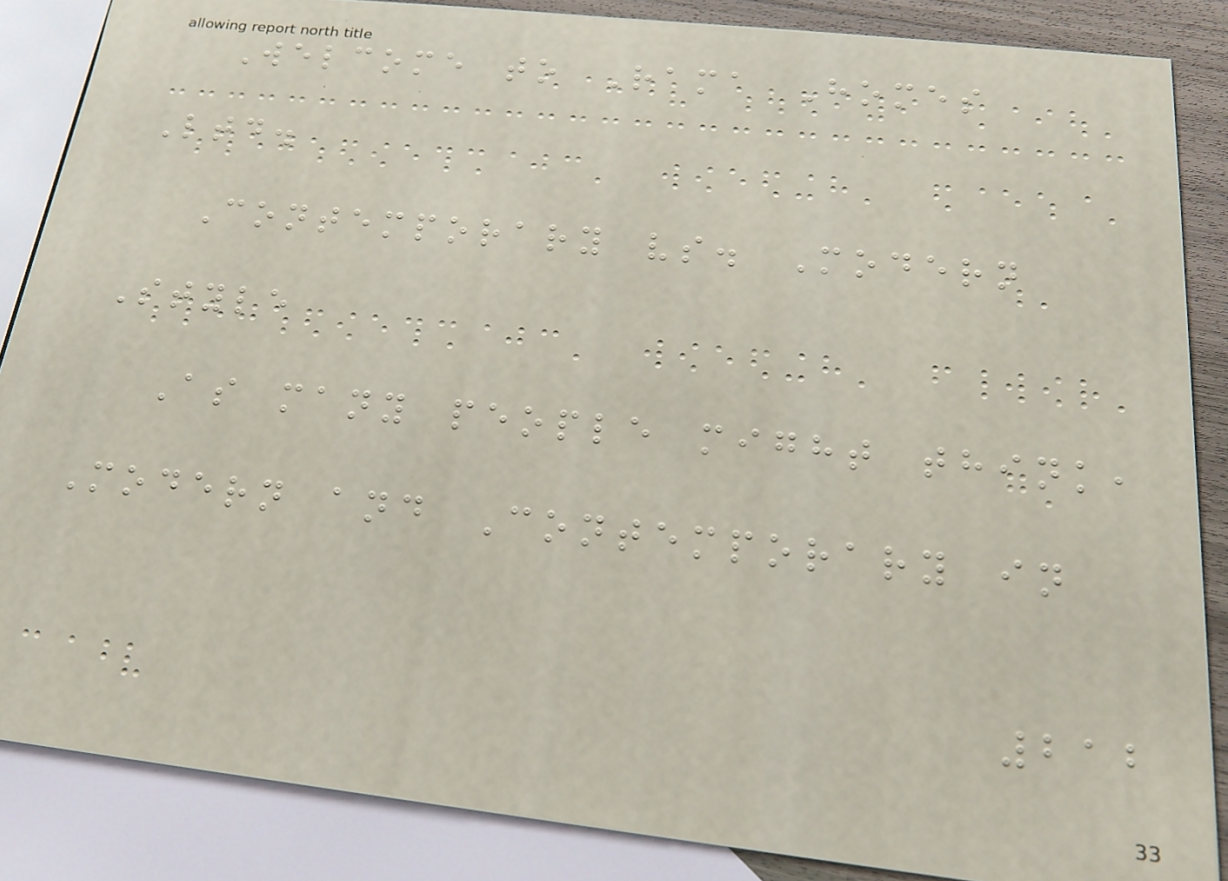Welcome to Rama Homes
Ltd.
Contemporary vs. Modern
Style
As many people might think,
Modern and Contemporary in
212
